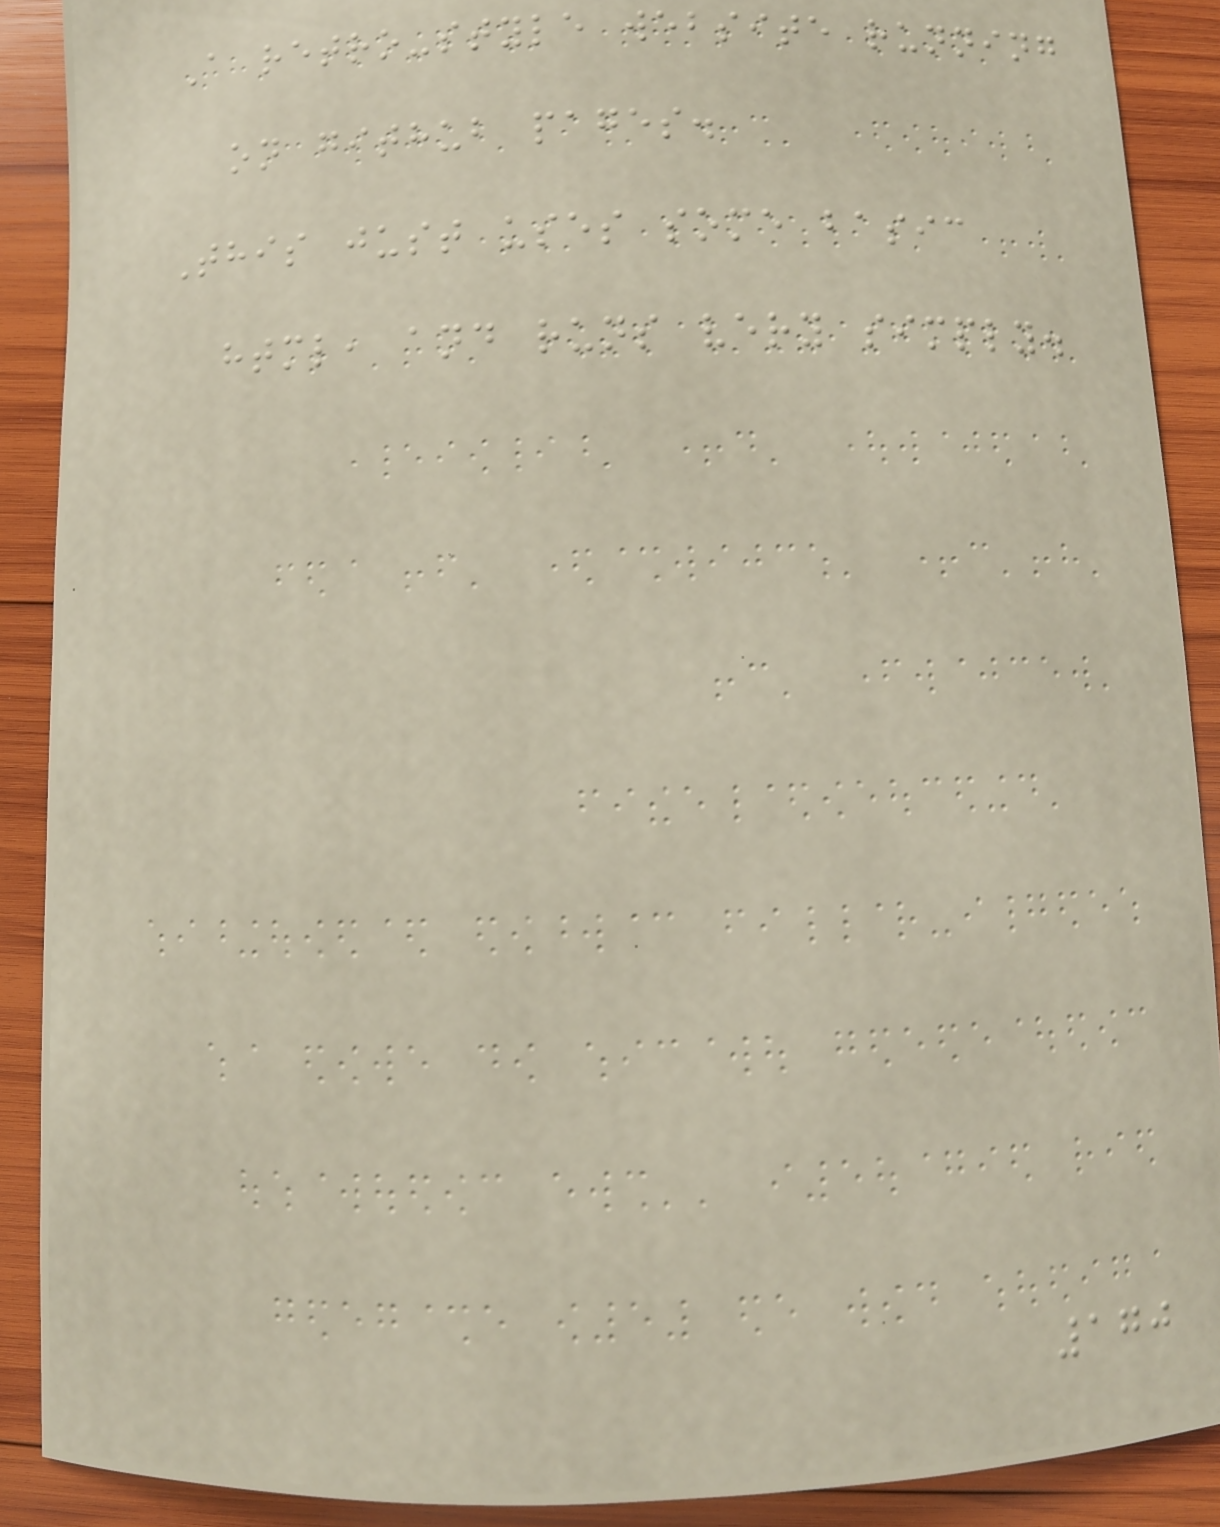A retro-style website running
on github pages.
This just uses some basic
html, and runs very simply.
170
